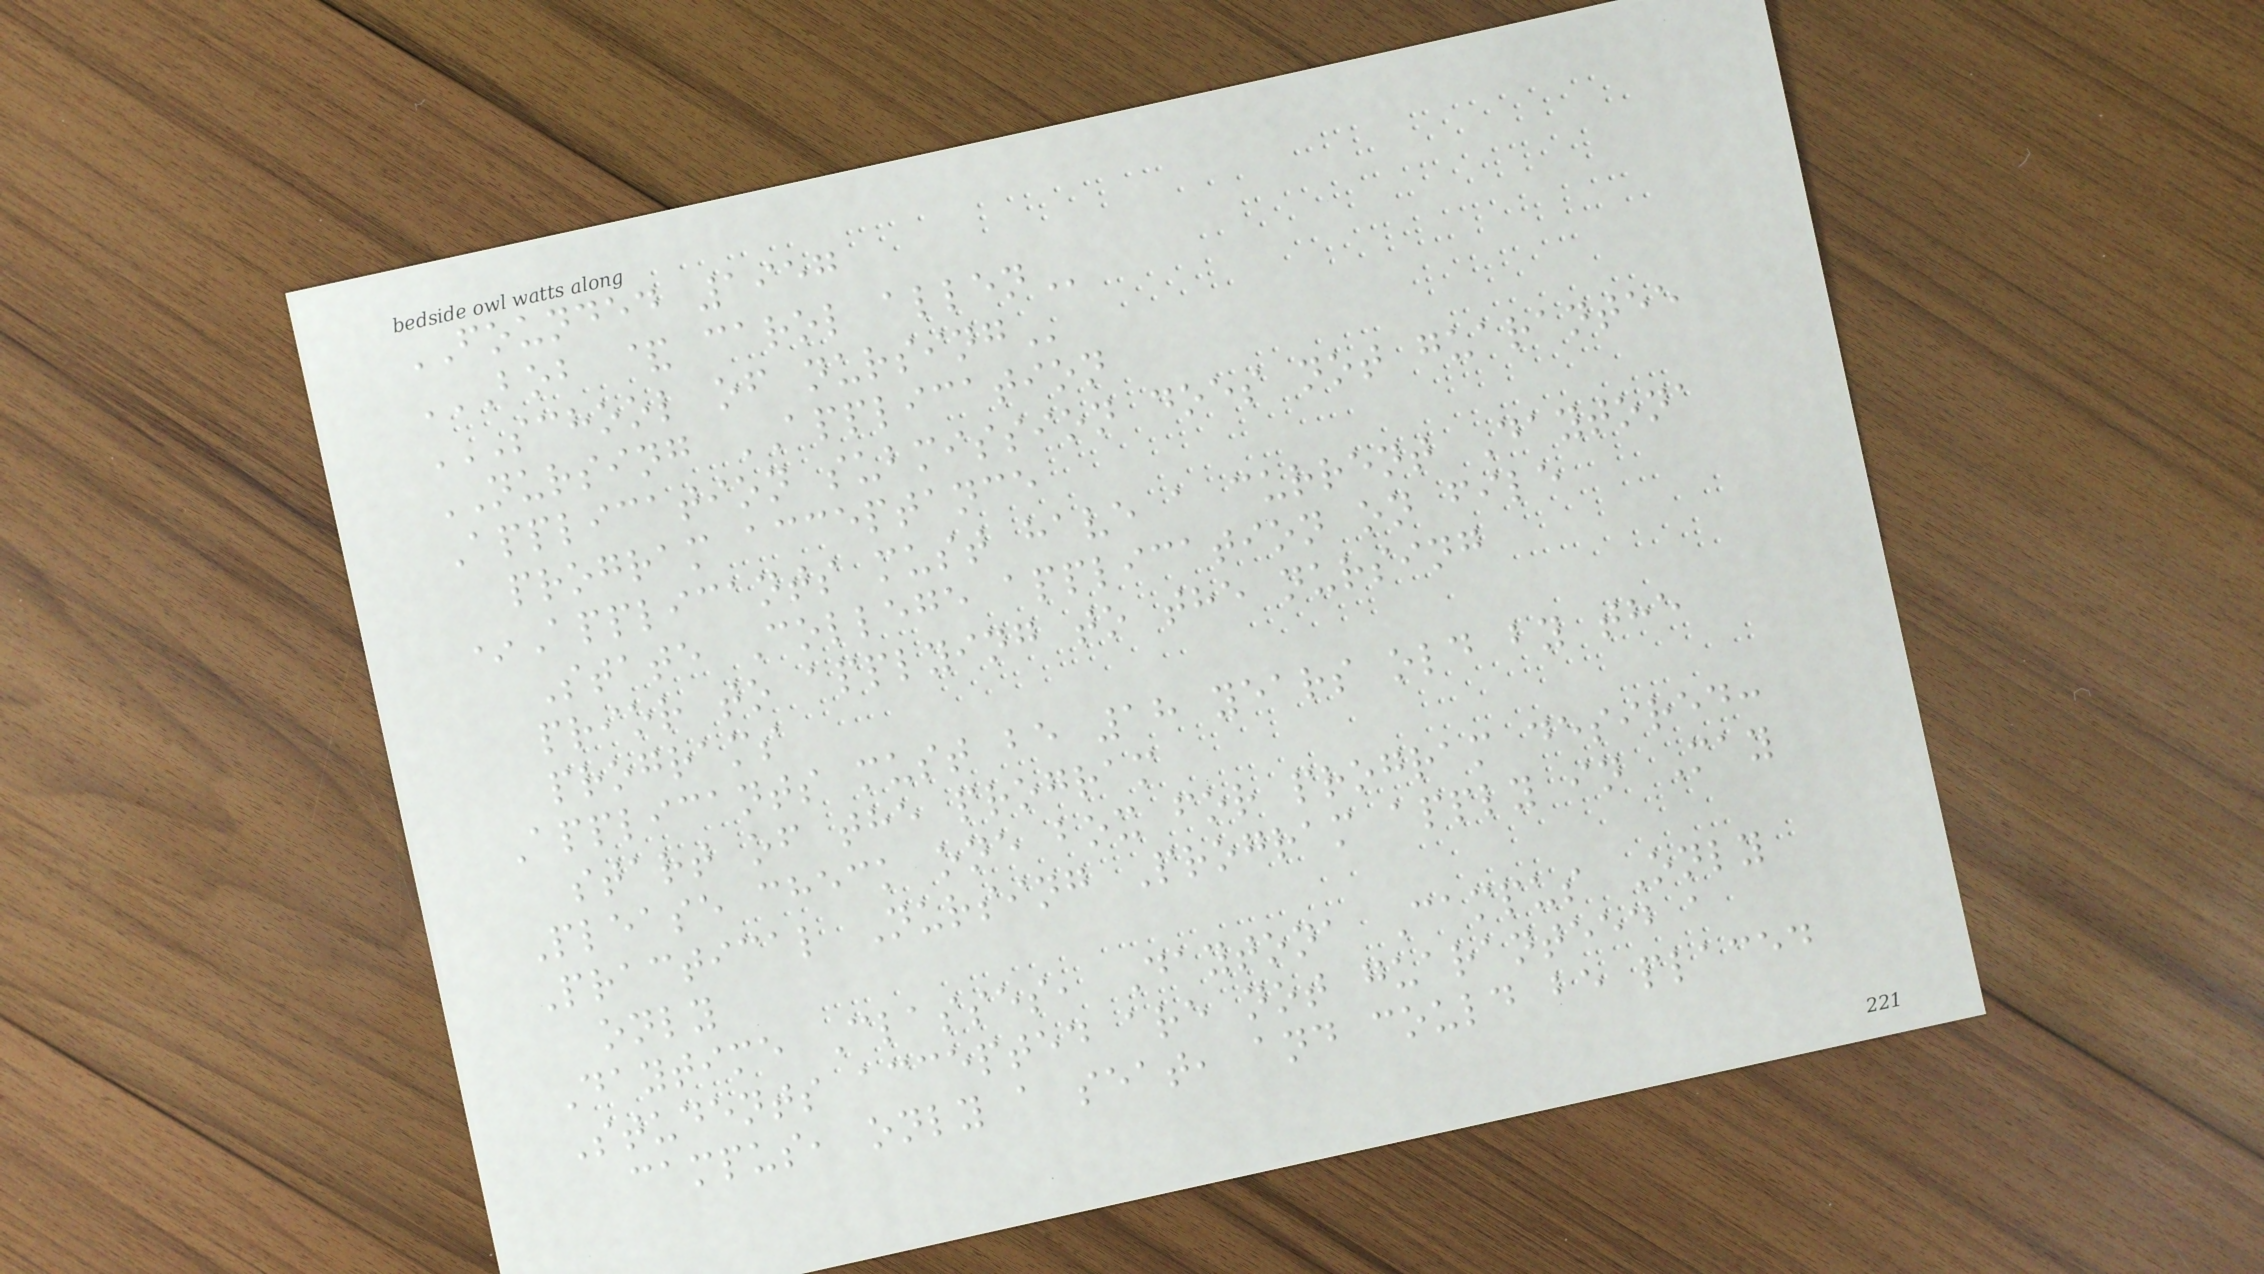FOUNDED 1957
BOB & CAROL ALLEN
SCHOOL OF NURSING
NURSING APPLICATION
Application submission does not guarantee
program acceptance
*Applicants must have a current Daytona
State College application on file
prior to applying to the nursing
programs
Applicants must be 18 years old by the
start of the program
Please check one box for program desired:
Practical Nursing Program apply in May
only
Daytime Classes, Daytona Campus Only
Students accepted are not guaranteed a
campus, only a seat, and could be placed
